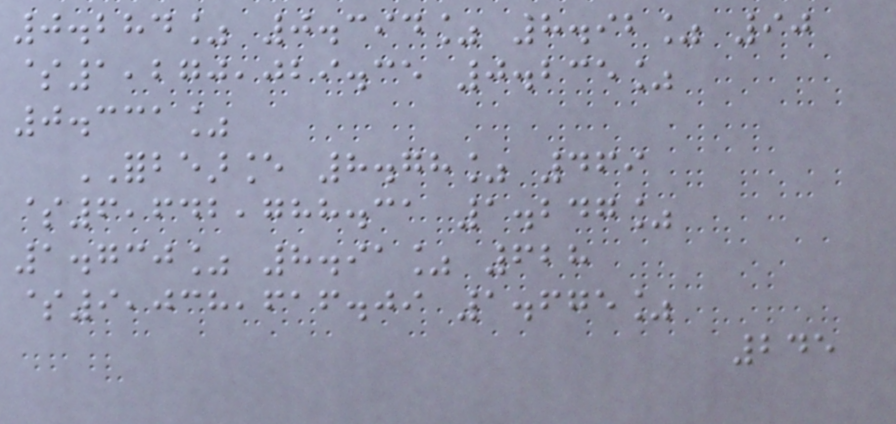0.284% 0.394% 8.92% 90
$1,270,029.35 0.235%
0.331%
FORBEARANCE 8.78% 469
$6,642,788.31 1.247%
1.730% 8.91% 628
$9,038,616.09 1.675%
245
